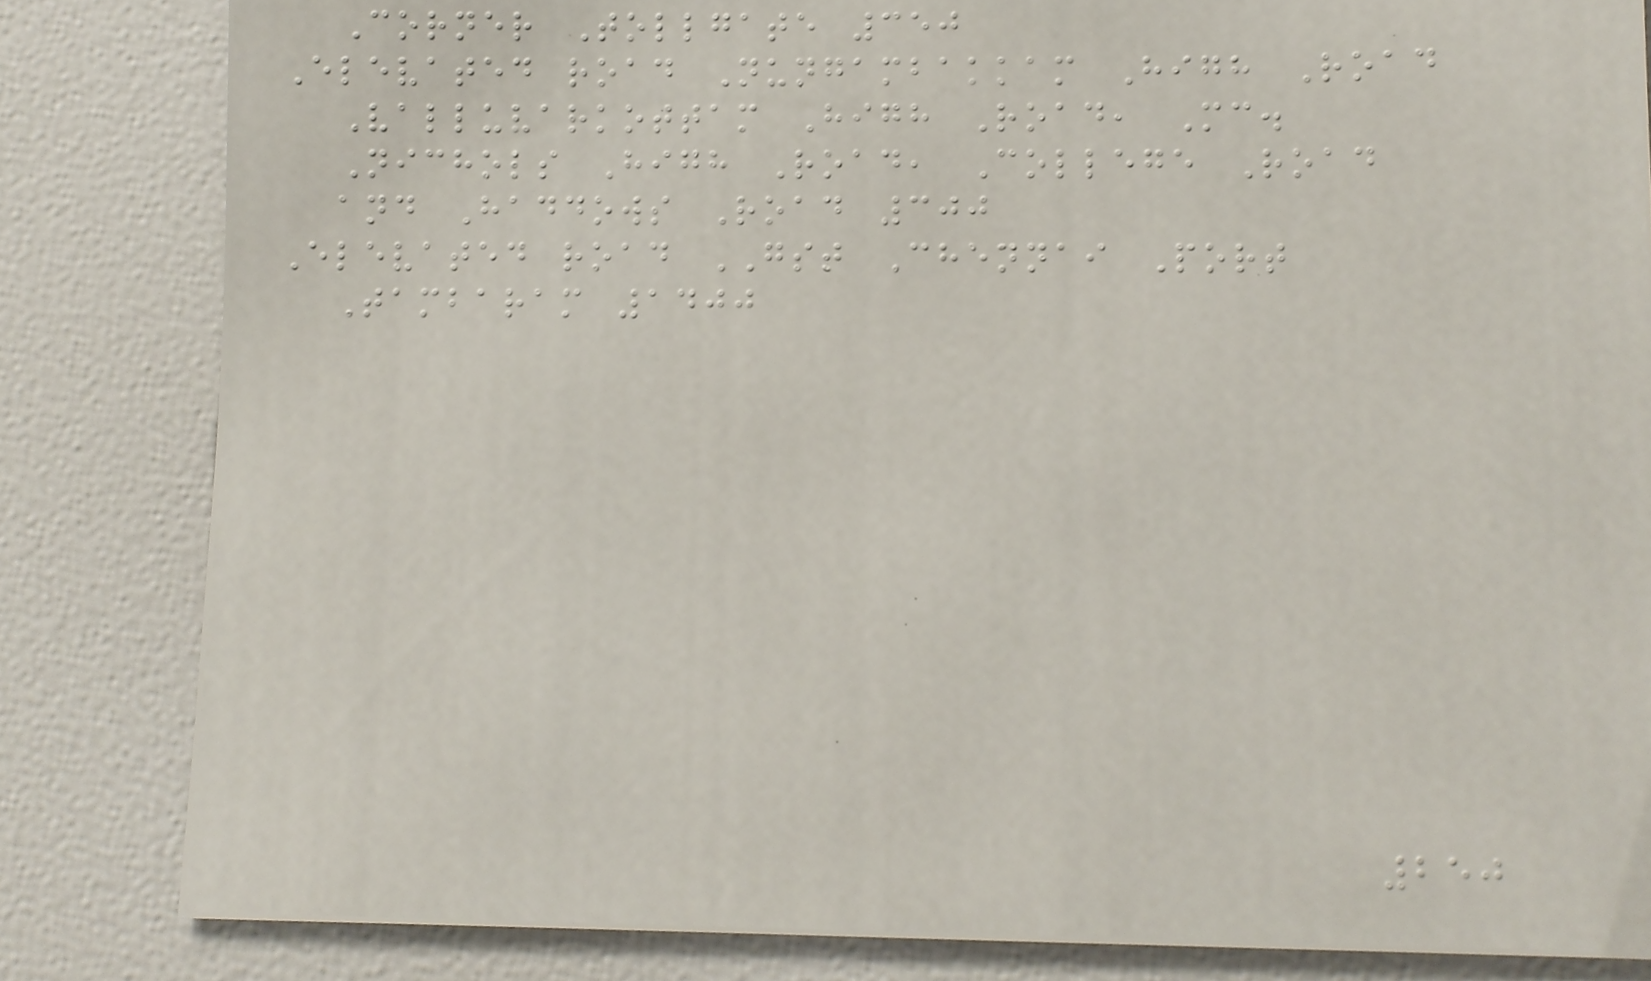Corner Tollgate 350
Elevated road Nungambakkam High Road
Valluvarkottam High Road, Mc.
Nichols High Road, College Road
and Haddows Road 300
Elevated road GST Chennai Port
Tambaram 1400
250
